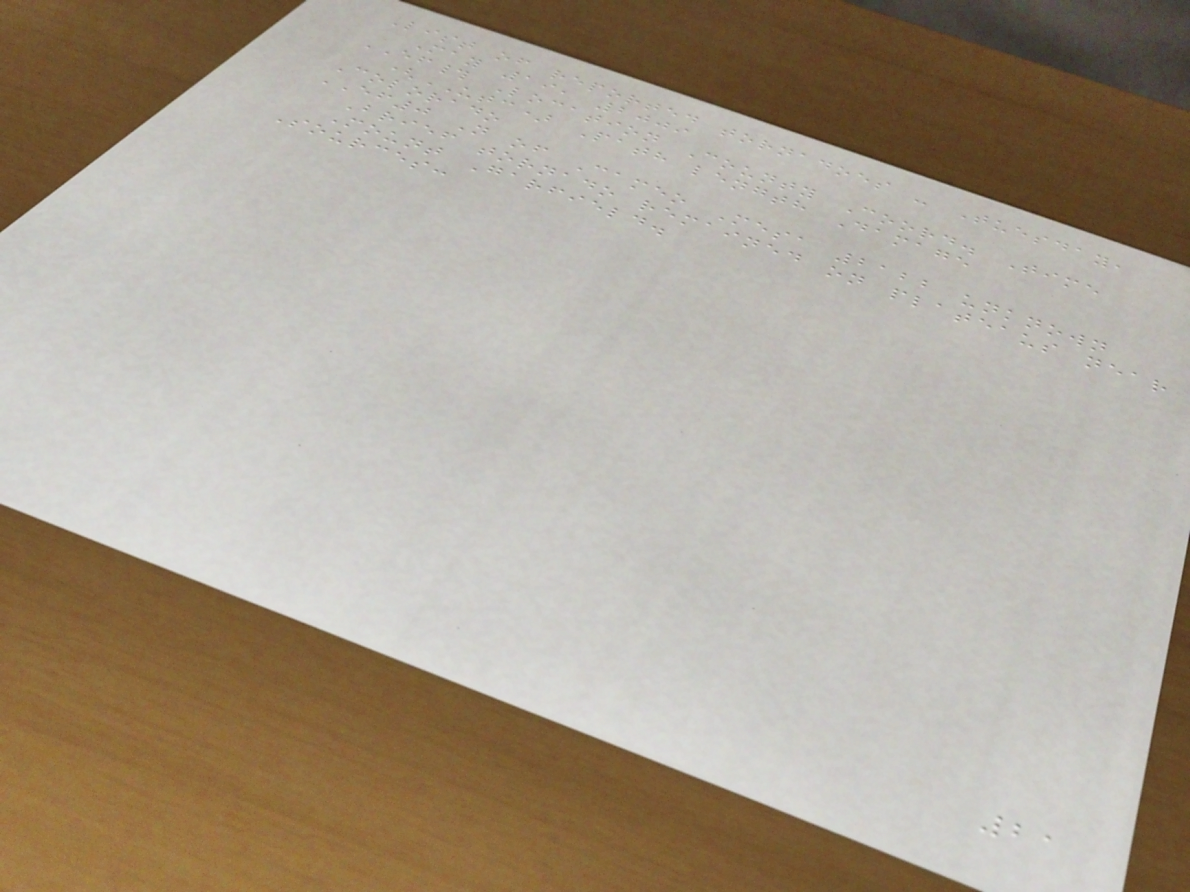List of reported tornadoes - Tuesday,
May 19, 2009
EF# Location County Coord. Time
(UTC) Path length Damage
Colorado
EF0 N of Cameo Mesa 2122 unknown
Brief tornado remained on plateaus near
Mount Garfield.
Sources:
21
